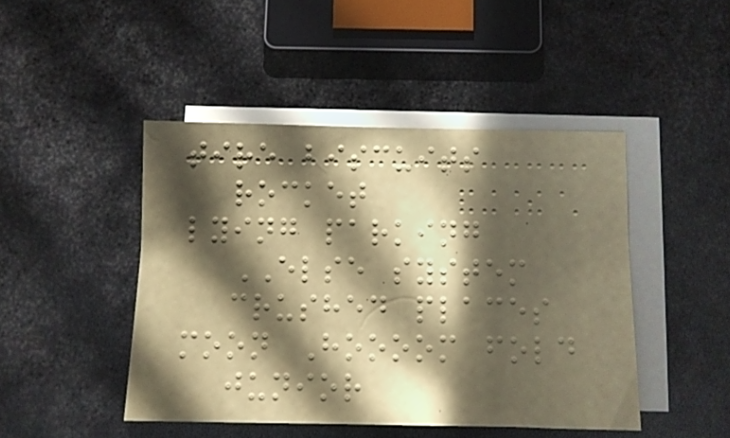tire biscuits
rocket
lying parking
ELSE system
crushed places
moon Hoooom fold
junior
